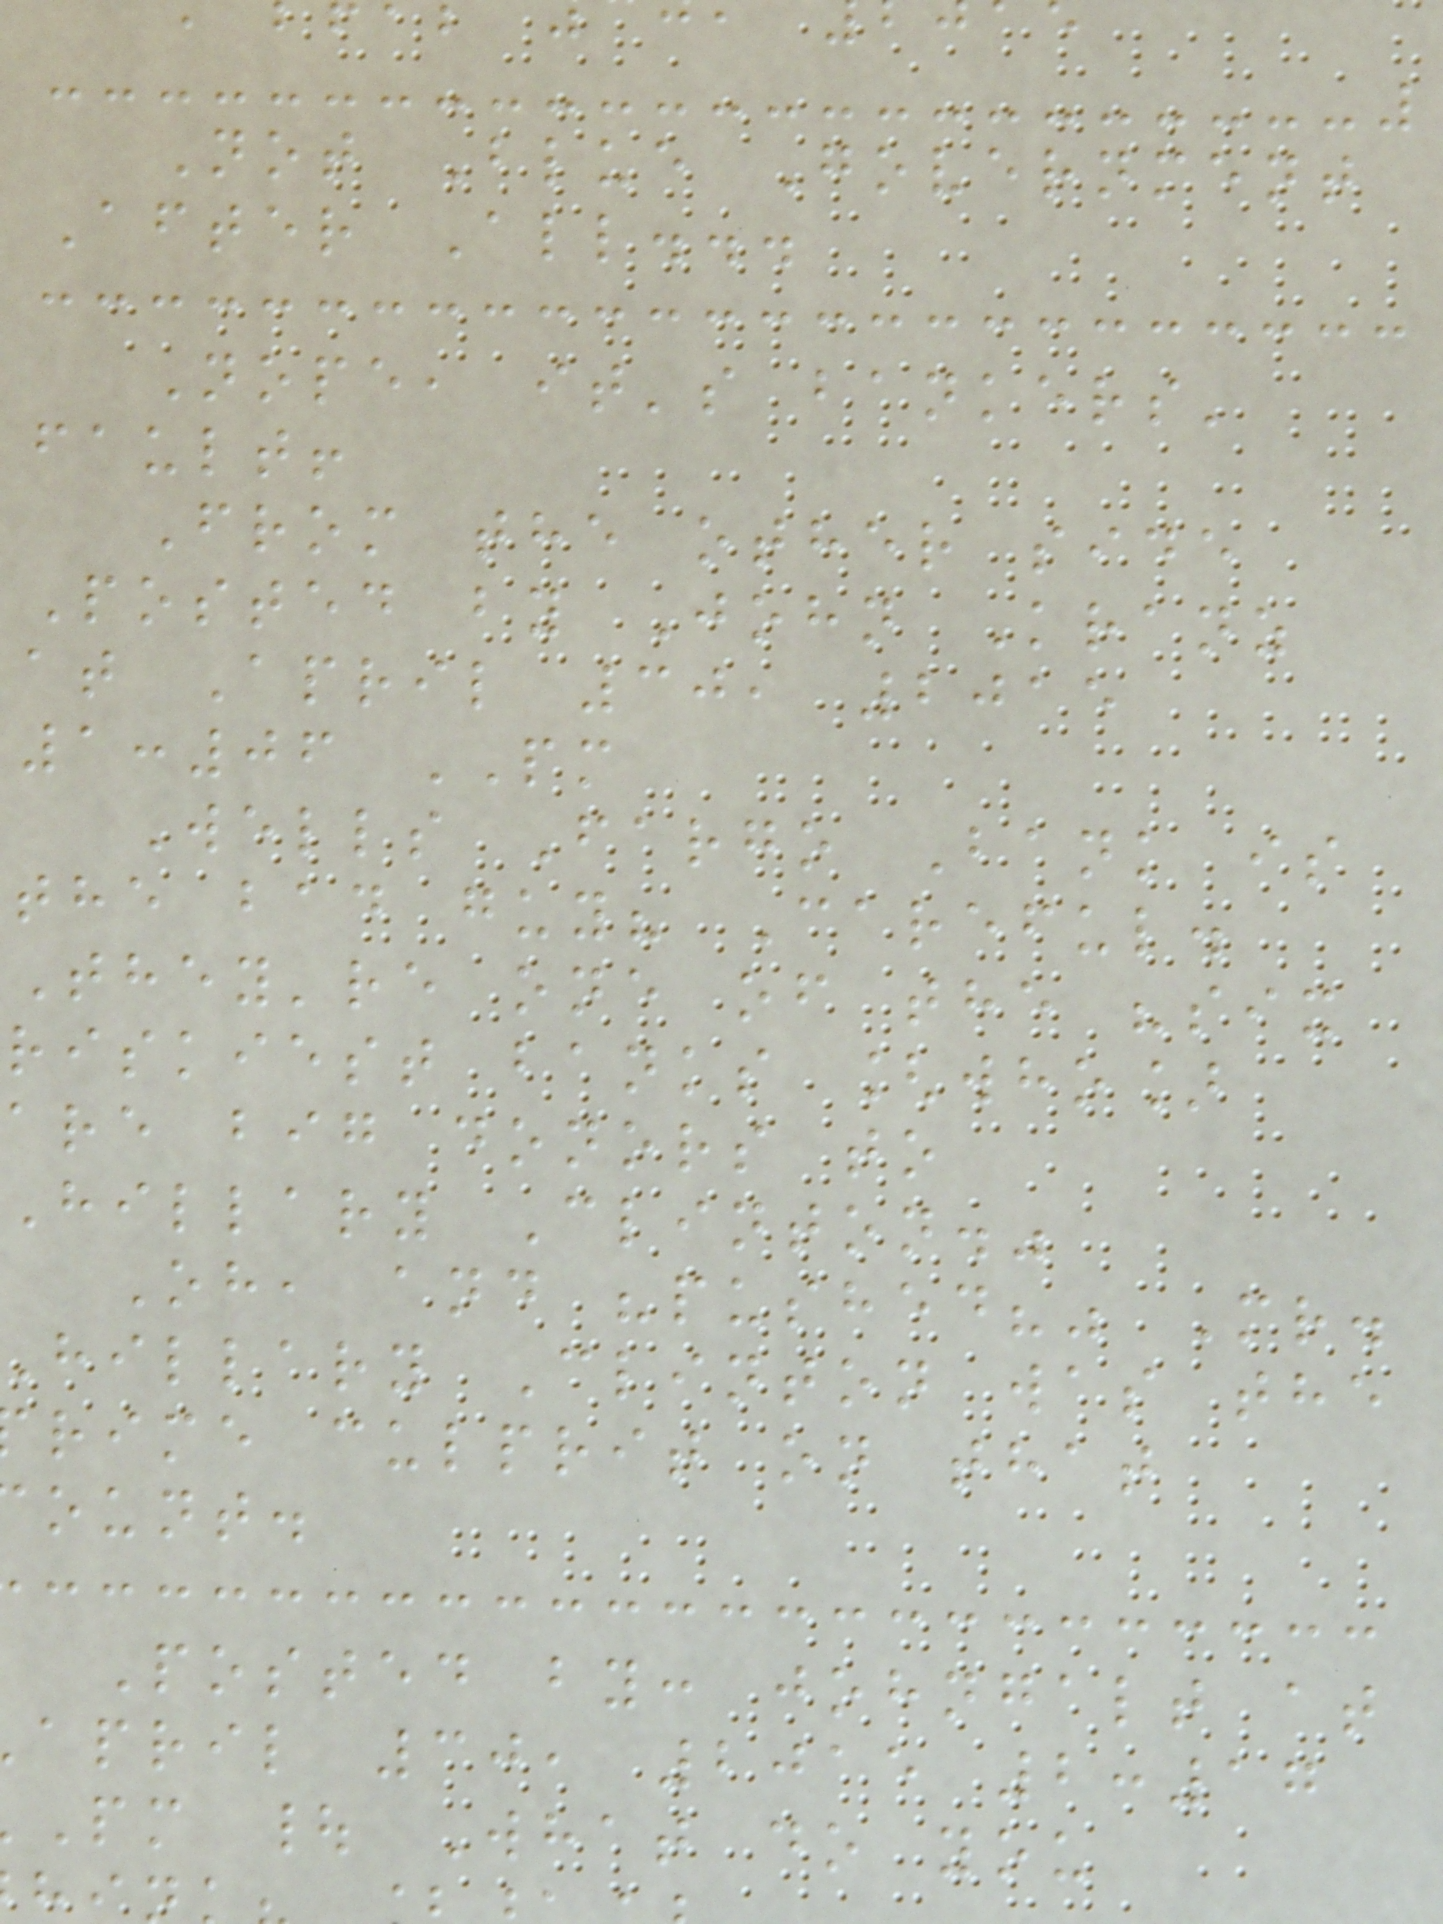Not Blue Government
After All...
Nope, it's bankers'
fault!
From the other side
Posted by John Kranz
at April 30, 2015
1:06 PM
Wells Fargo Bank is
the bad guy? Careful.
They're one of the "six
riskiest banks [who]
are big donors to
Hillary Clinton."
Oh, and "pushed?" Mr.
hillary Clinton was the
rime culprit on that
ount.
Posted by: johngalt at
april 30, 2015 2:17
pm | What do you
